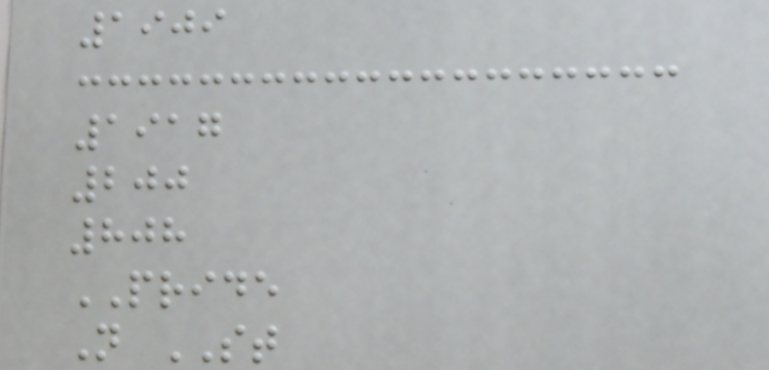1909
1917
200
808
PRIDE
N ST
